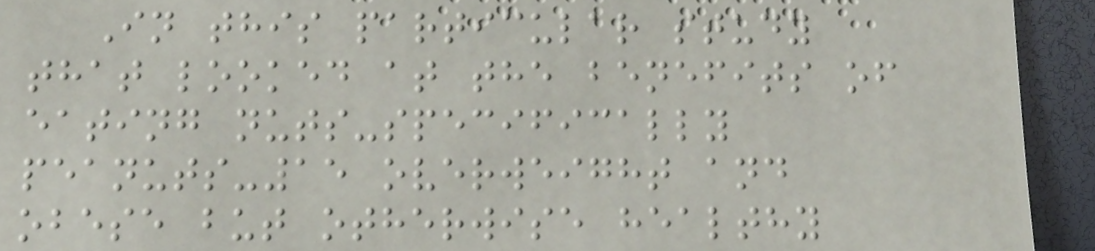In this particular study
that looked at the benefits of
eating nuts-specifically
peanuts-15 overweight and
obese but otherwise healthy
